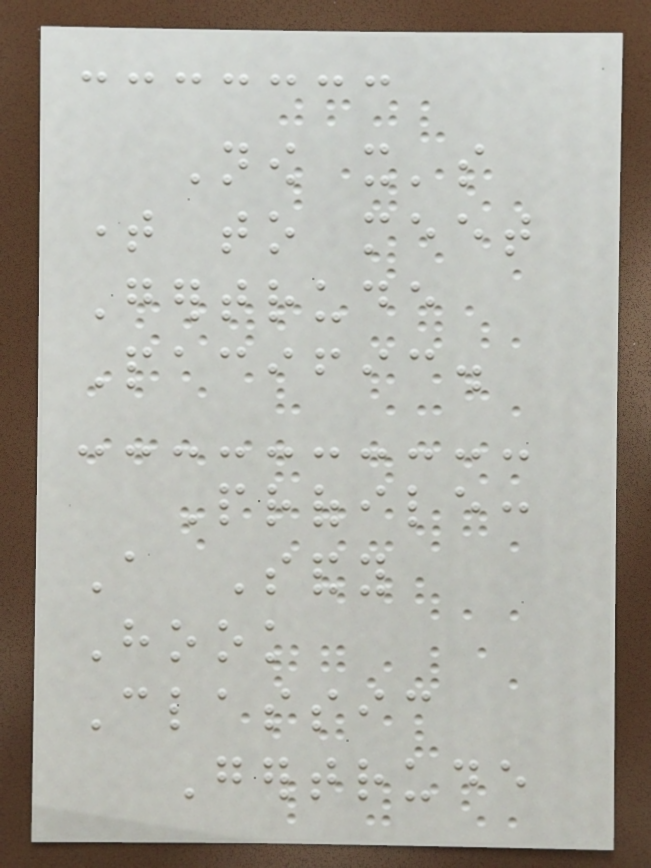Now it's
time to meet
Gertrude
Pacific.
Profile:
A Sandy
Hook
Classic
Gertrude
